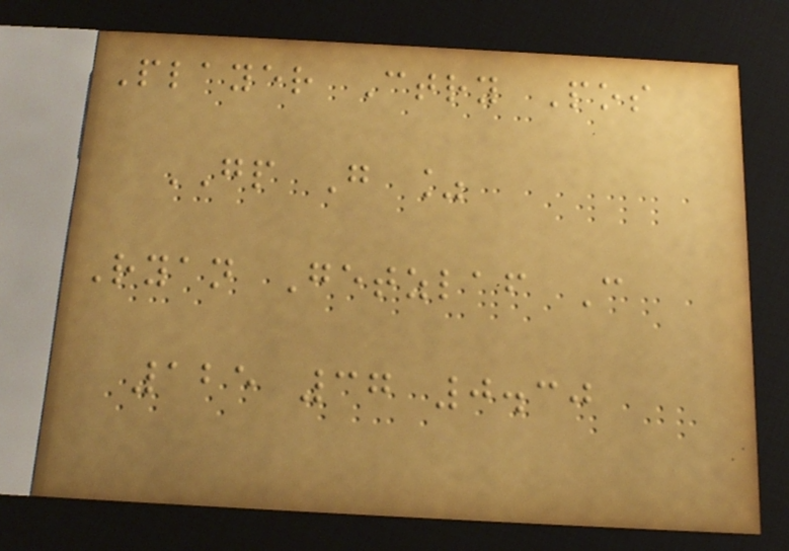Player Ctry Pos
GP G %
Ryan Getzlaf C
125 37 0.30
